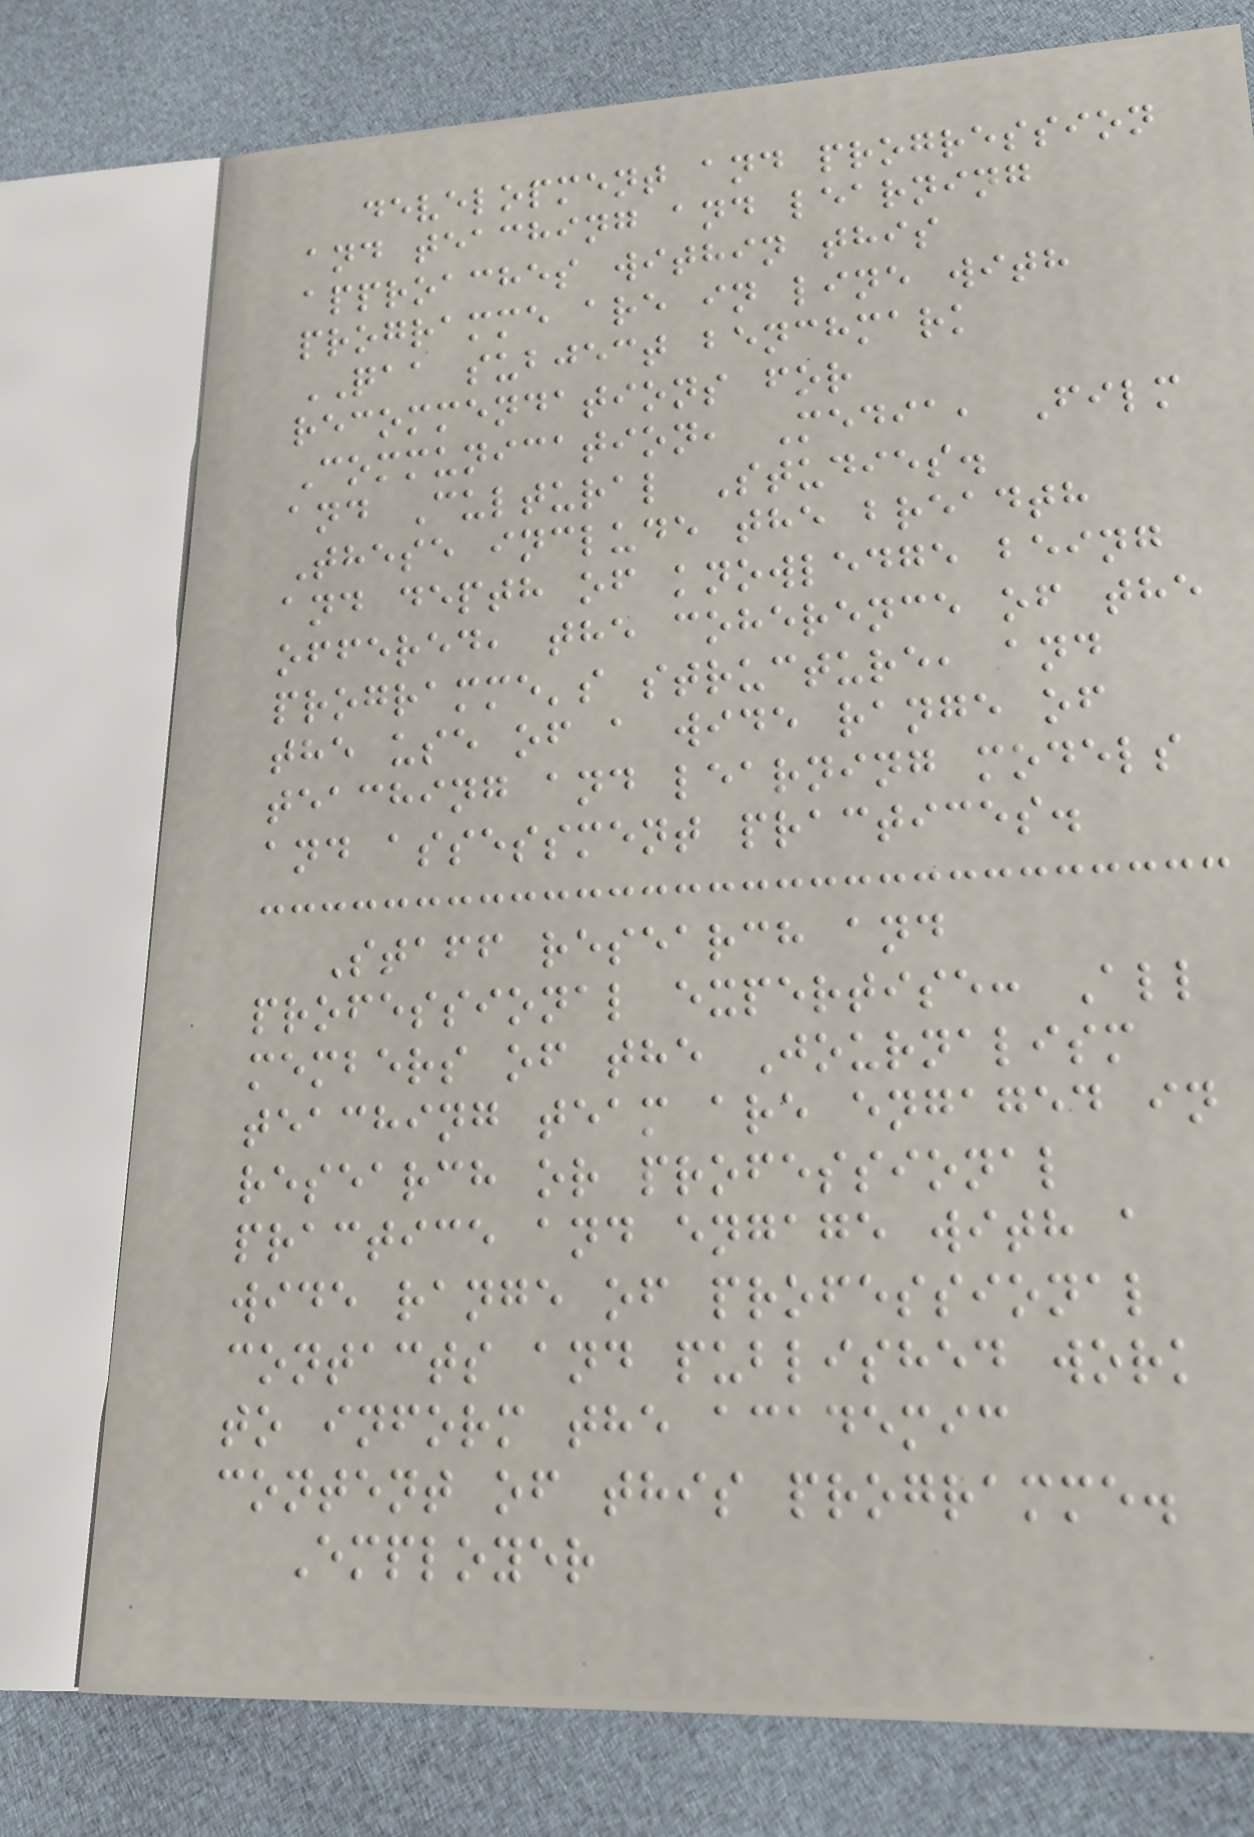development and progression
and teaching and learning
approaches within this
programme are in line with
QAA subject benchmark
recommendations for
Communication, Media, Film
and Cultural Studies.
These include the breadth
and depth of knowledge being
offered, the coherence of the
programme's structure, and
the use of a wide range of
teaching and learning models
and assessment practices.
Staff research and
professional expertise: All
members of the Journalism
teaching team are engaged in
research or professional
practice and engage with a
wide range of professional
contacts and published work
to inform the academic
content of this programme.
Employer
